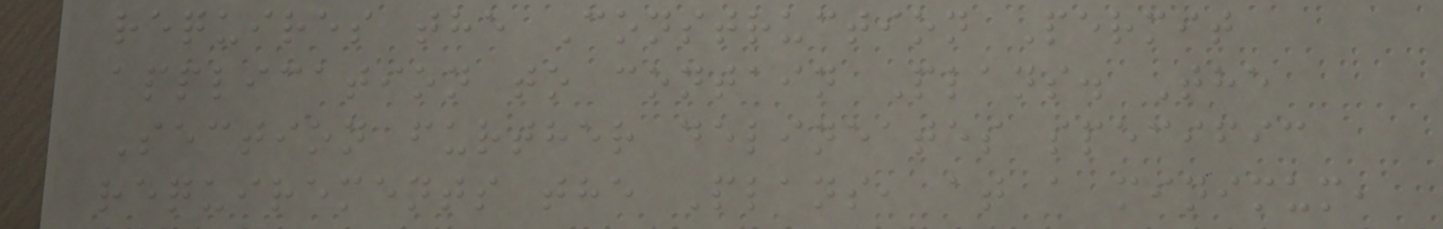requires the Construction Permit
application to contain Plans. The
Section further delineates specific
requirements the Plans, at a minimum,
